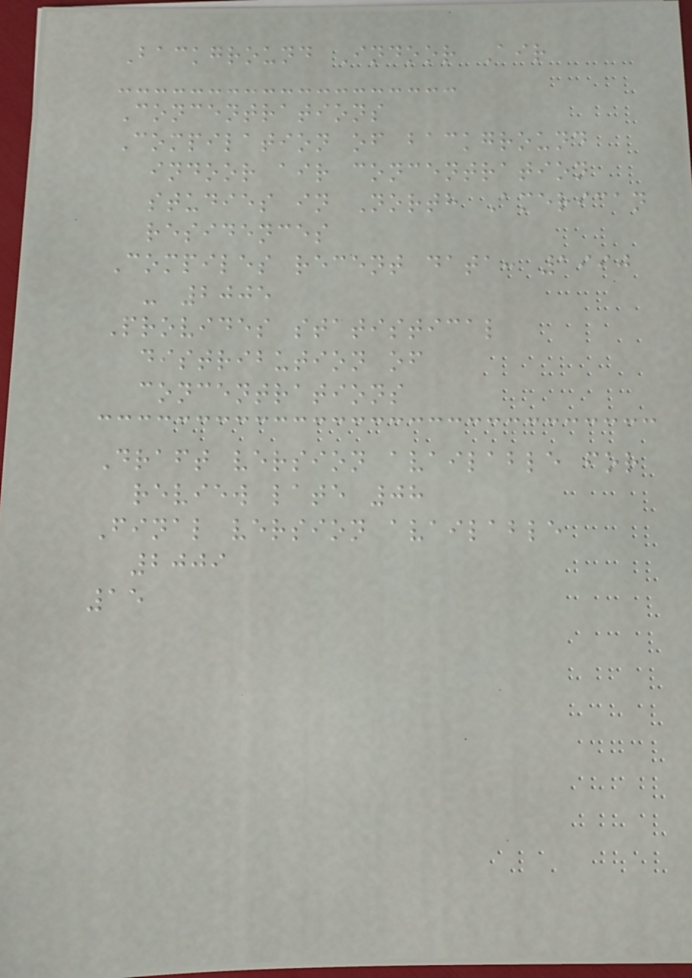Background Indoor Air
Concentrations
Compilation of background
indoor air concentration
studies in North American
residences
Compiles recent data: 1990
- 2005
Provides statistical
distribution of
concentrations
Draft version available for
review late 08
Final version available
2009
15
